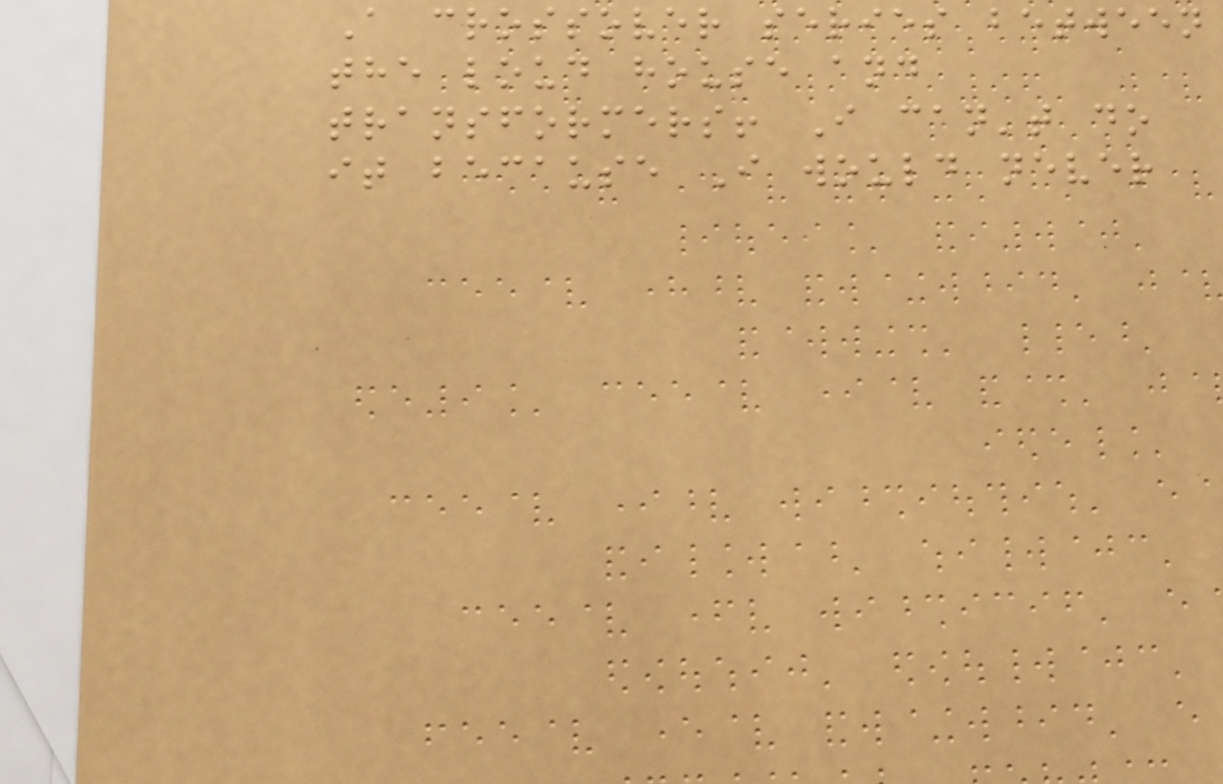A crossover series between
the loud house and
transformers! I can't do
it because I would never
